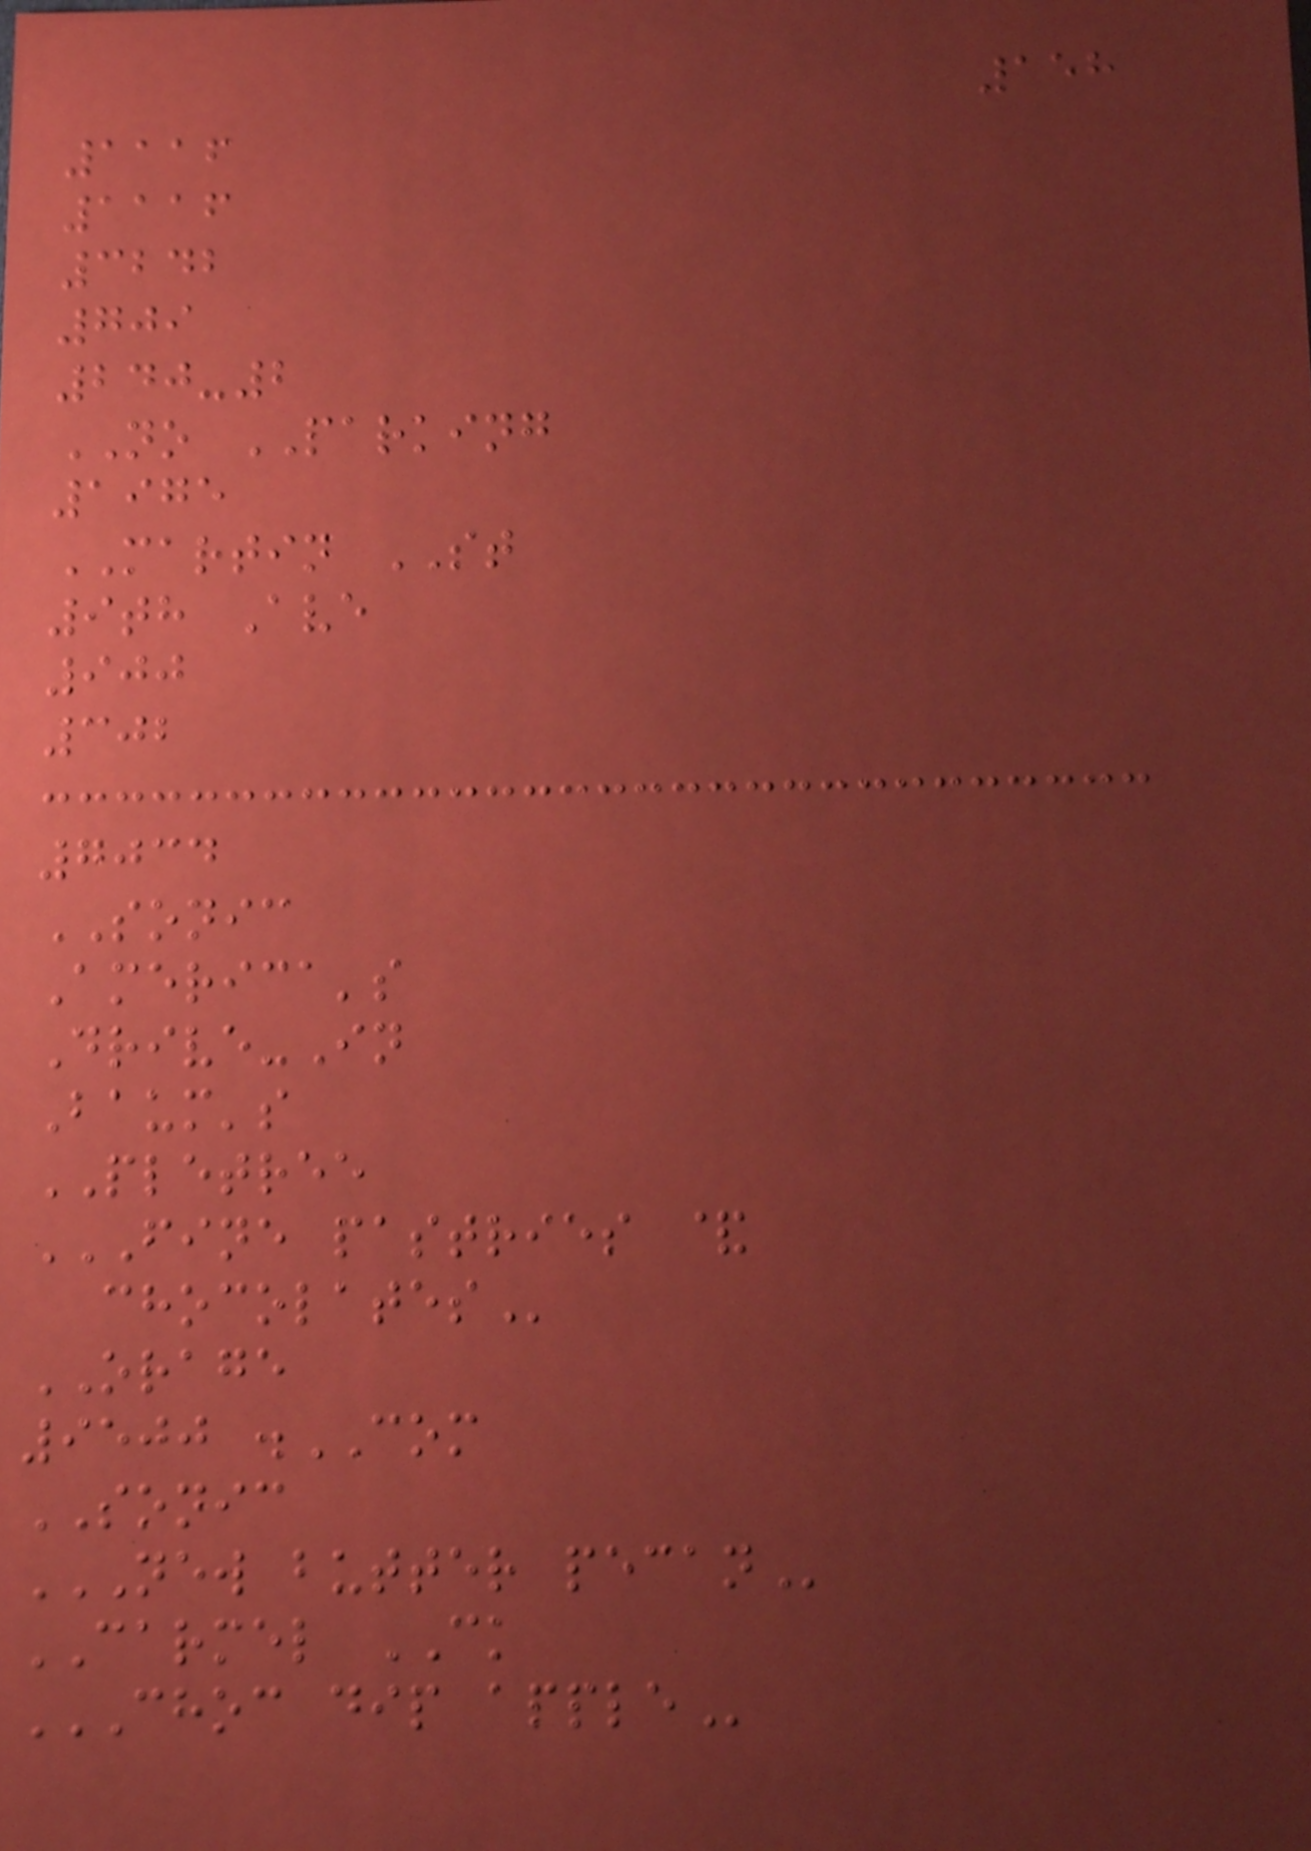158
1116
1116
3242
709
240-2
NO PARKING
1975
MARTIN ST
9th Ave
900
302
7034
SONIC
America's
Drive-In
Baum's
PLETREE
FINE PASTRIES &
CHOCOLATES
ORAGE
9500 .COM
SONIC
NEW BUTTER PECAN
CARMEL CK
CHOC DIP APPLE
